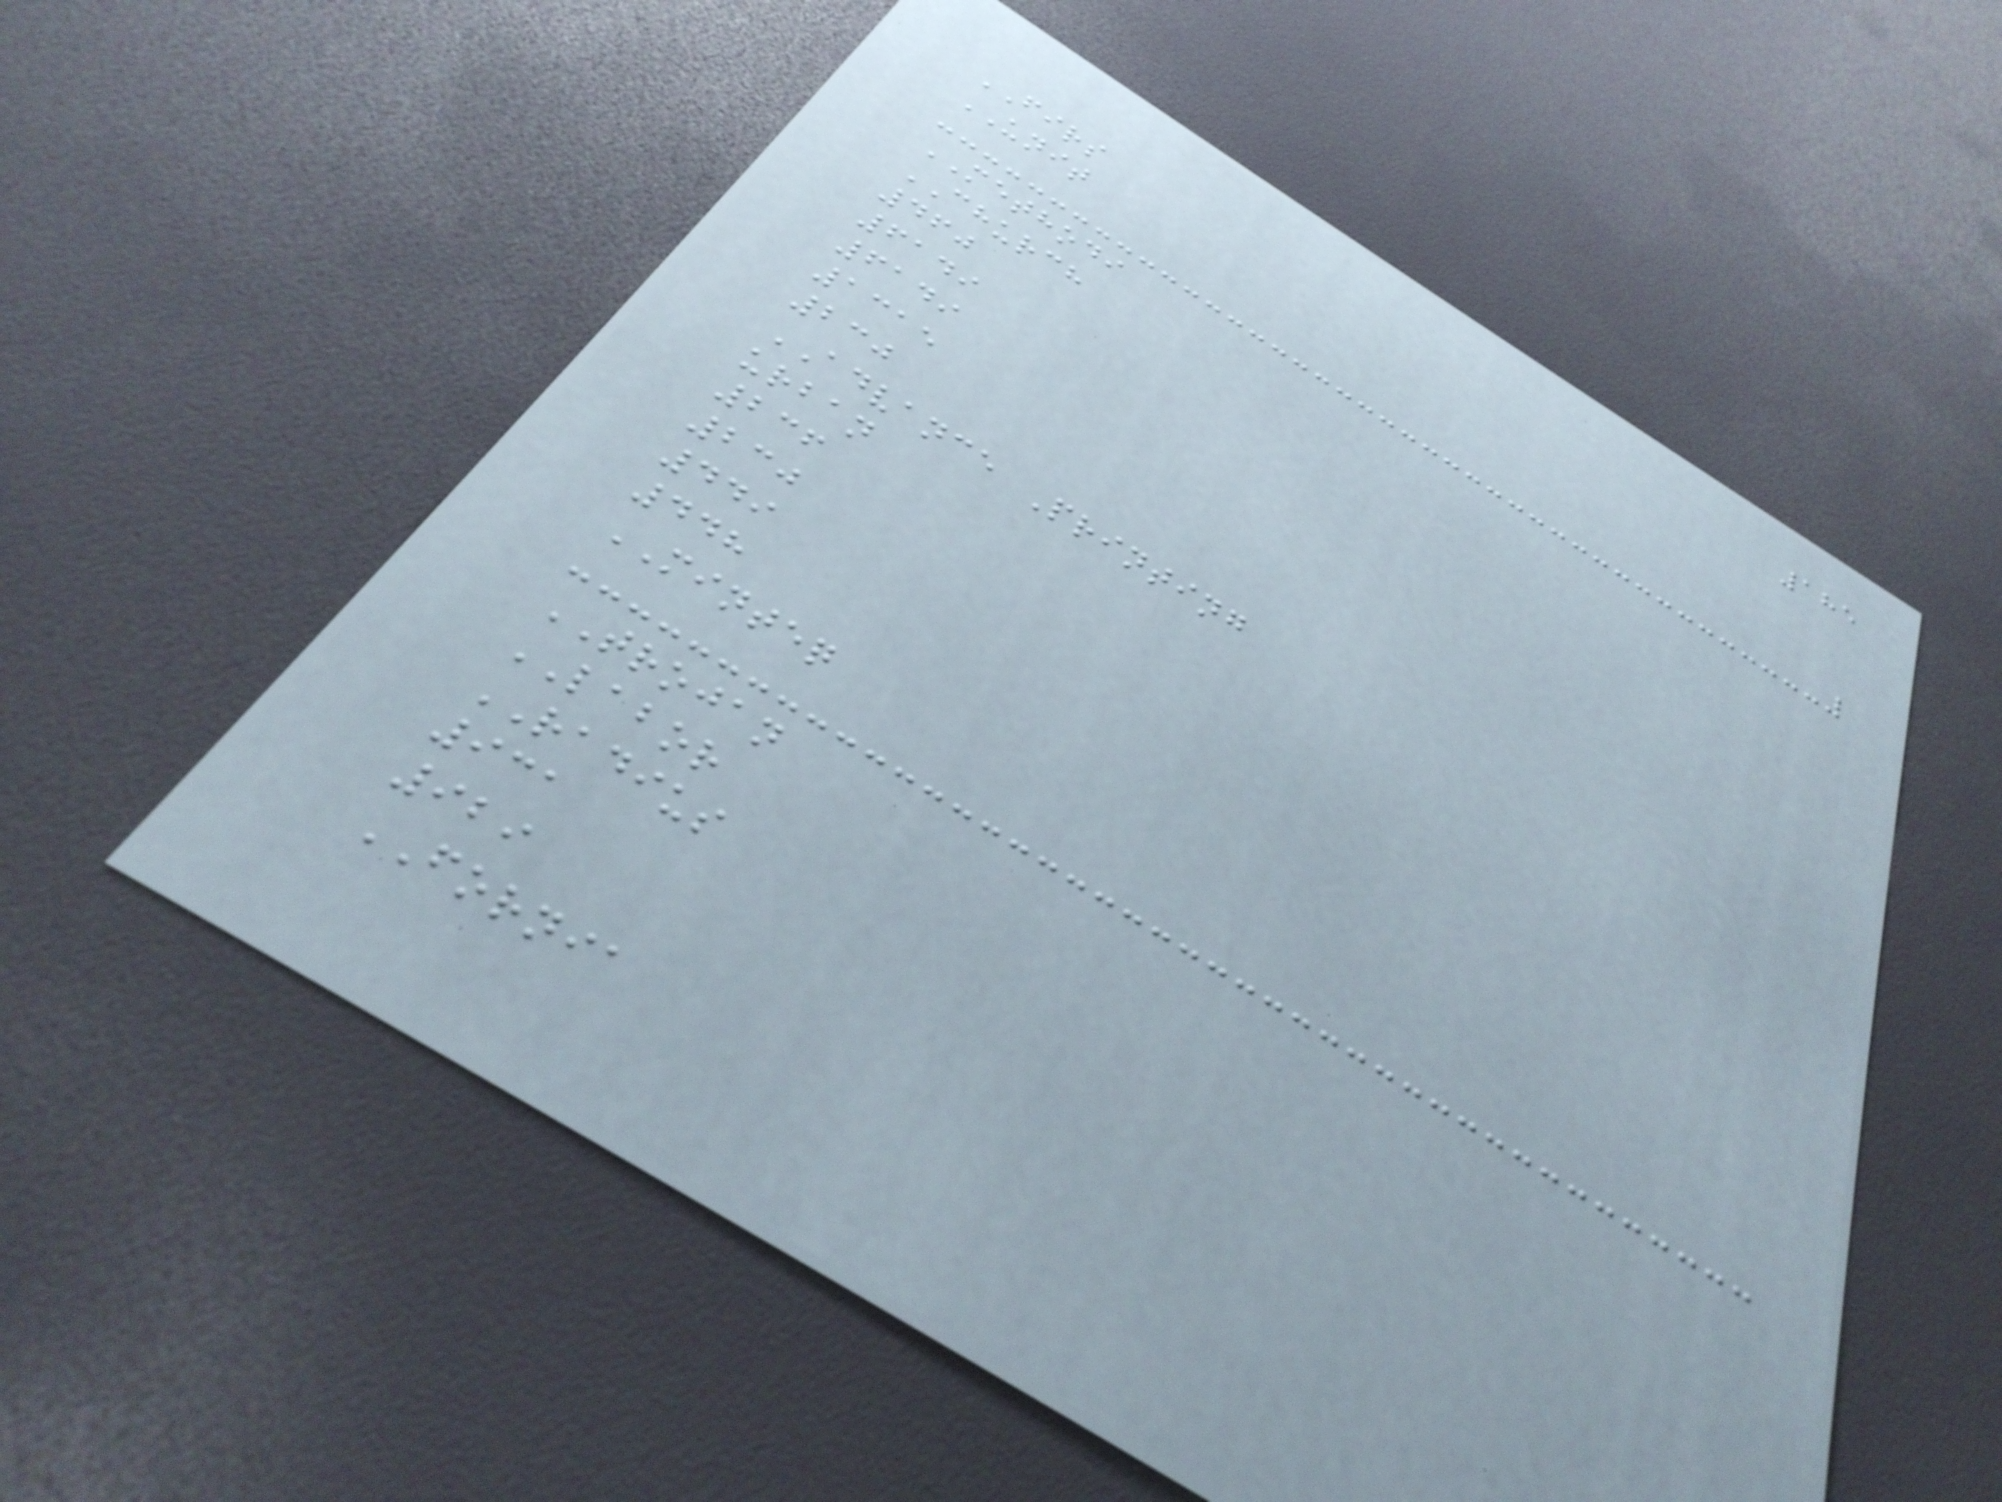185
FIRS
UNIT
METHODI
CHURCH
460
6149
6149
1315
230
ADVANCE Printing
urban
236
230
449
448
MINTEQ
TROJAN
LABOR
RADIUS
931
929
FORNIA
